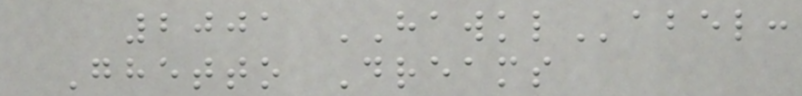2001 HAWKLabel:
Ghetto Dreams
